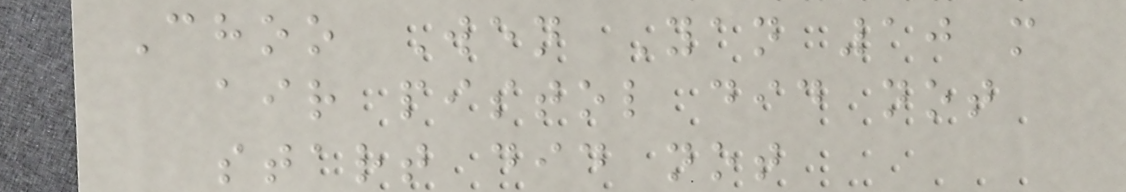Choo Wen Yan 10 m
air pistol did not
start did not
